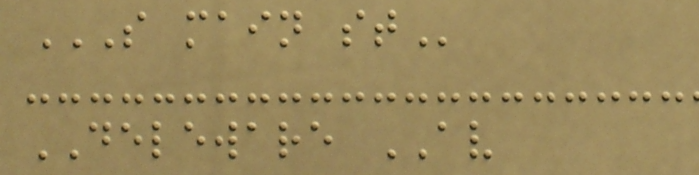S MAIN ST
DELEWARE AV
